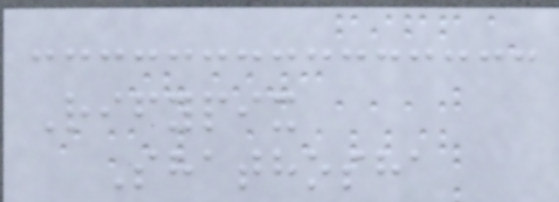Rifypix
Shathosha
